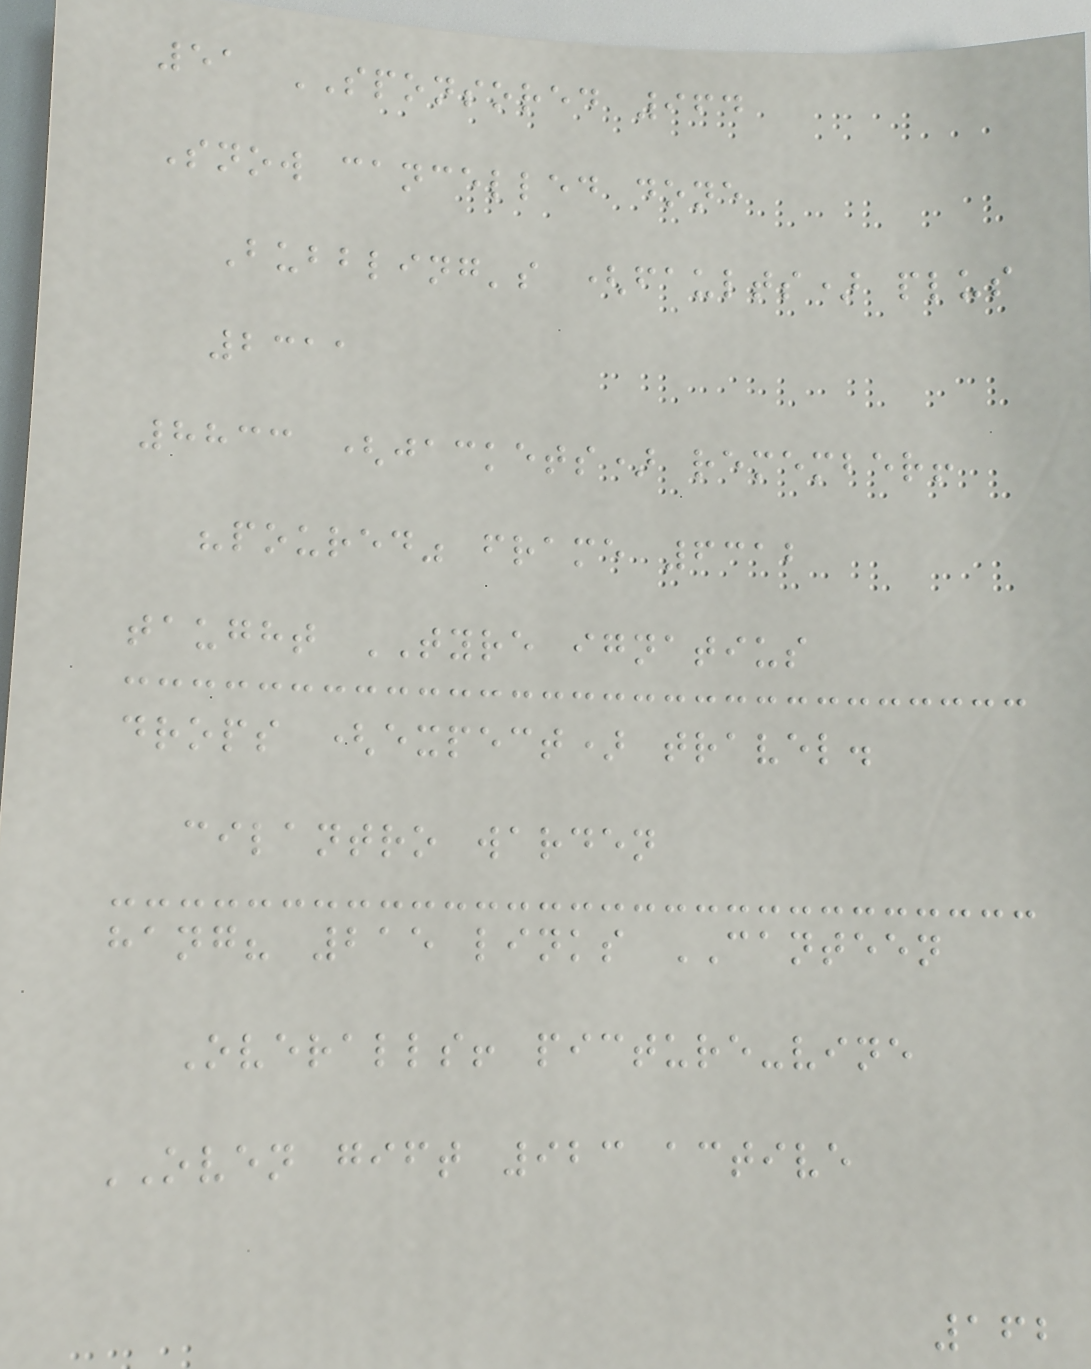51 SPONSORED 964
Snow cancelled done
Bubbling's (faults) plus
2311
8833 (jackets) remember!
"poured" frame 6312
taught TYRE ignatius
drops (expect) travel.
cilantro warden
hang? 215 links CANTEEN
Overalls! picture-vine
OVEN gift 923 active
162
